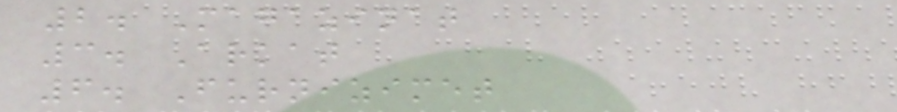2. Magazinat
3. Arkat
6. Furnizimet
